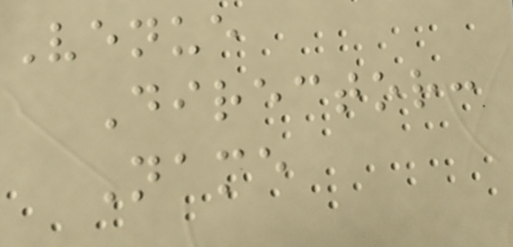Venue
Director:
Name
